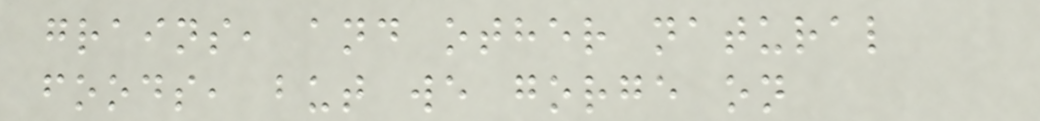grains, and other natural
foods, but we gorge on
